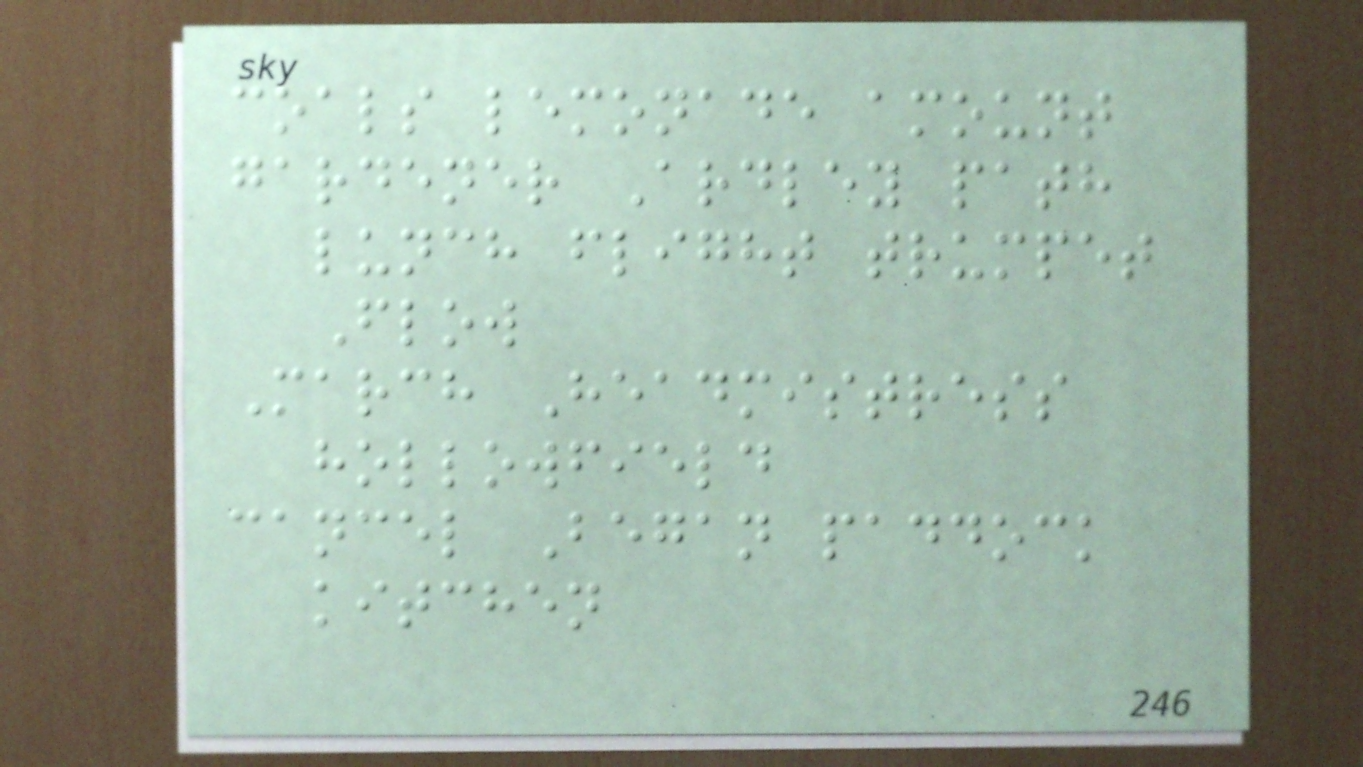coals lemonade amount
gardener Ardley path
lunch flight trumpet
Flow
March Headmistress
hollowfield
cancel Began paddock
kitchen
